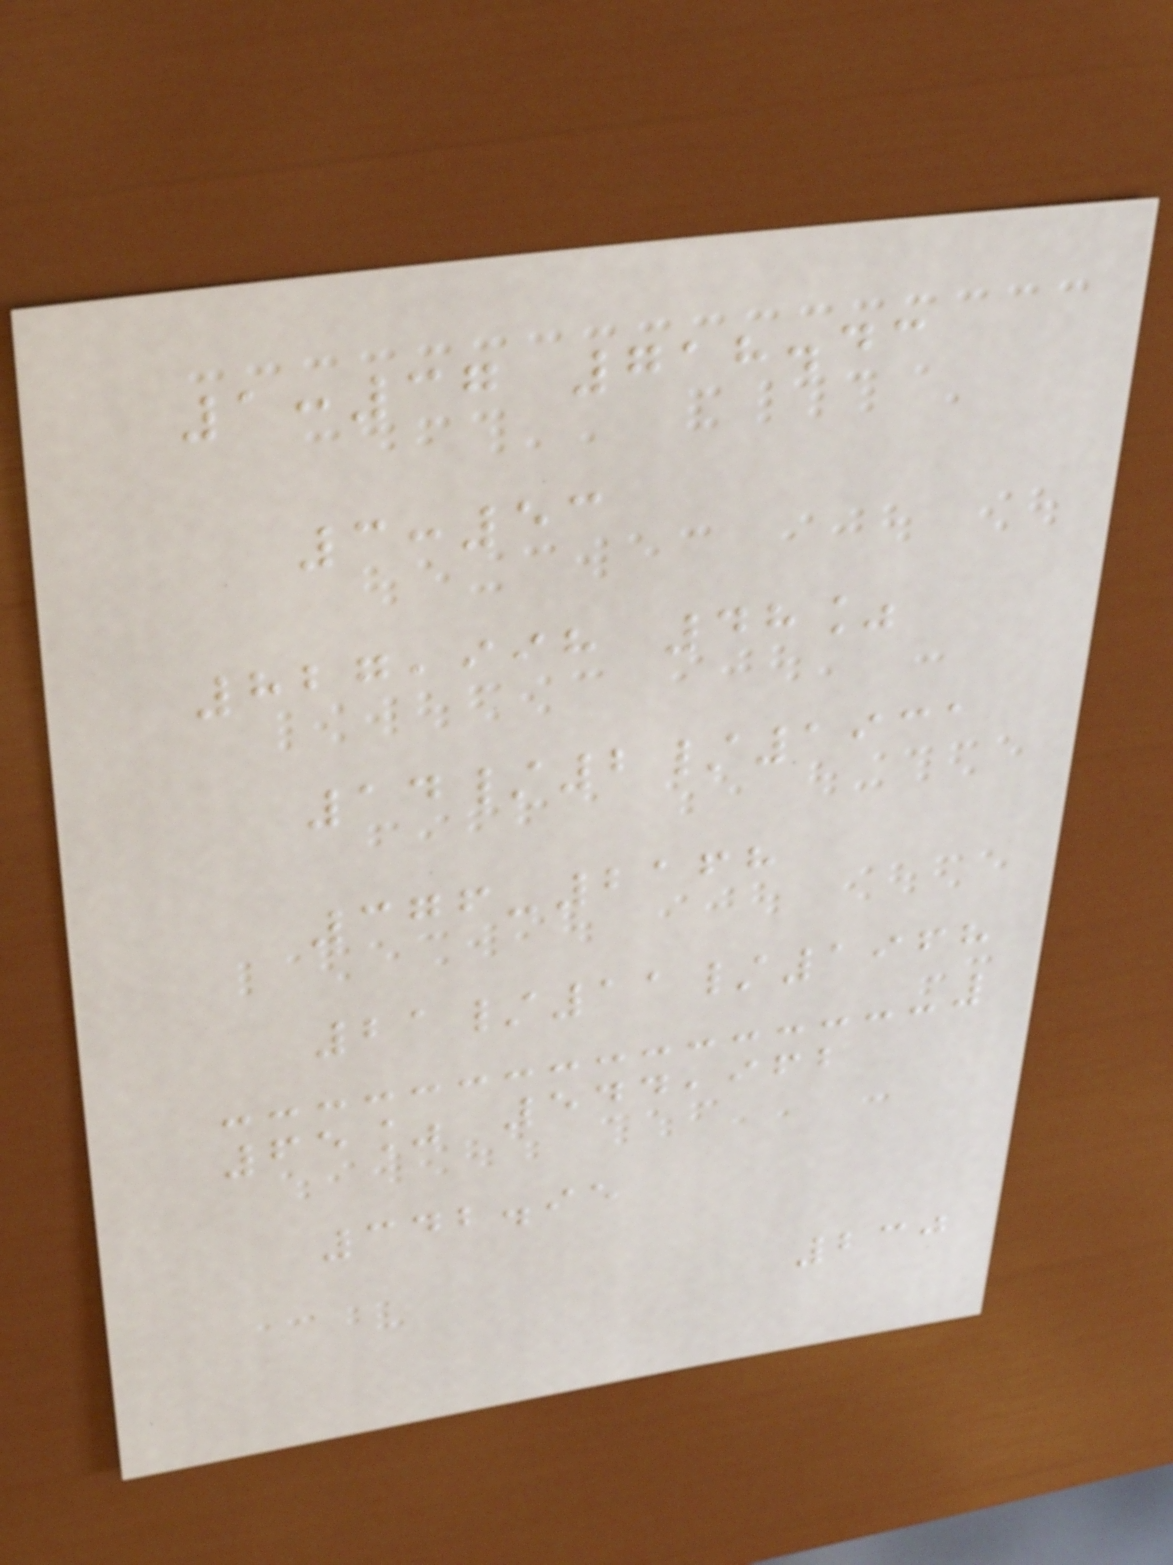1:37 718.43
3:53
827,998 48%
14/2/1931
376-2168
21/11/1968
65% 544,962
342.95
230
